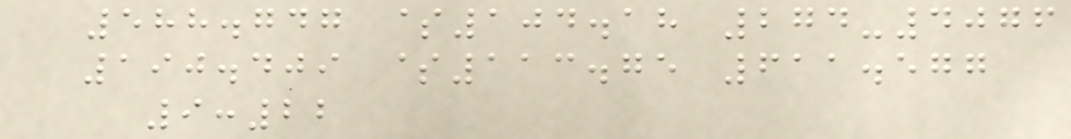588.747 $104.18 274-4076
190.409 $113.75 611.577
9:22
